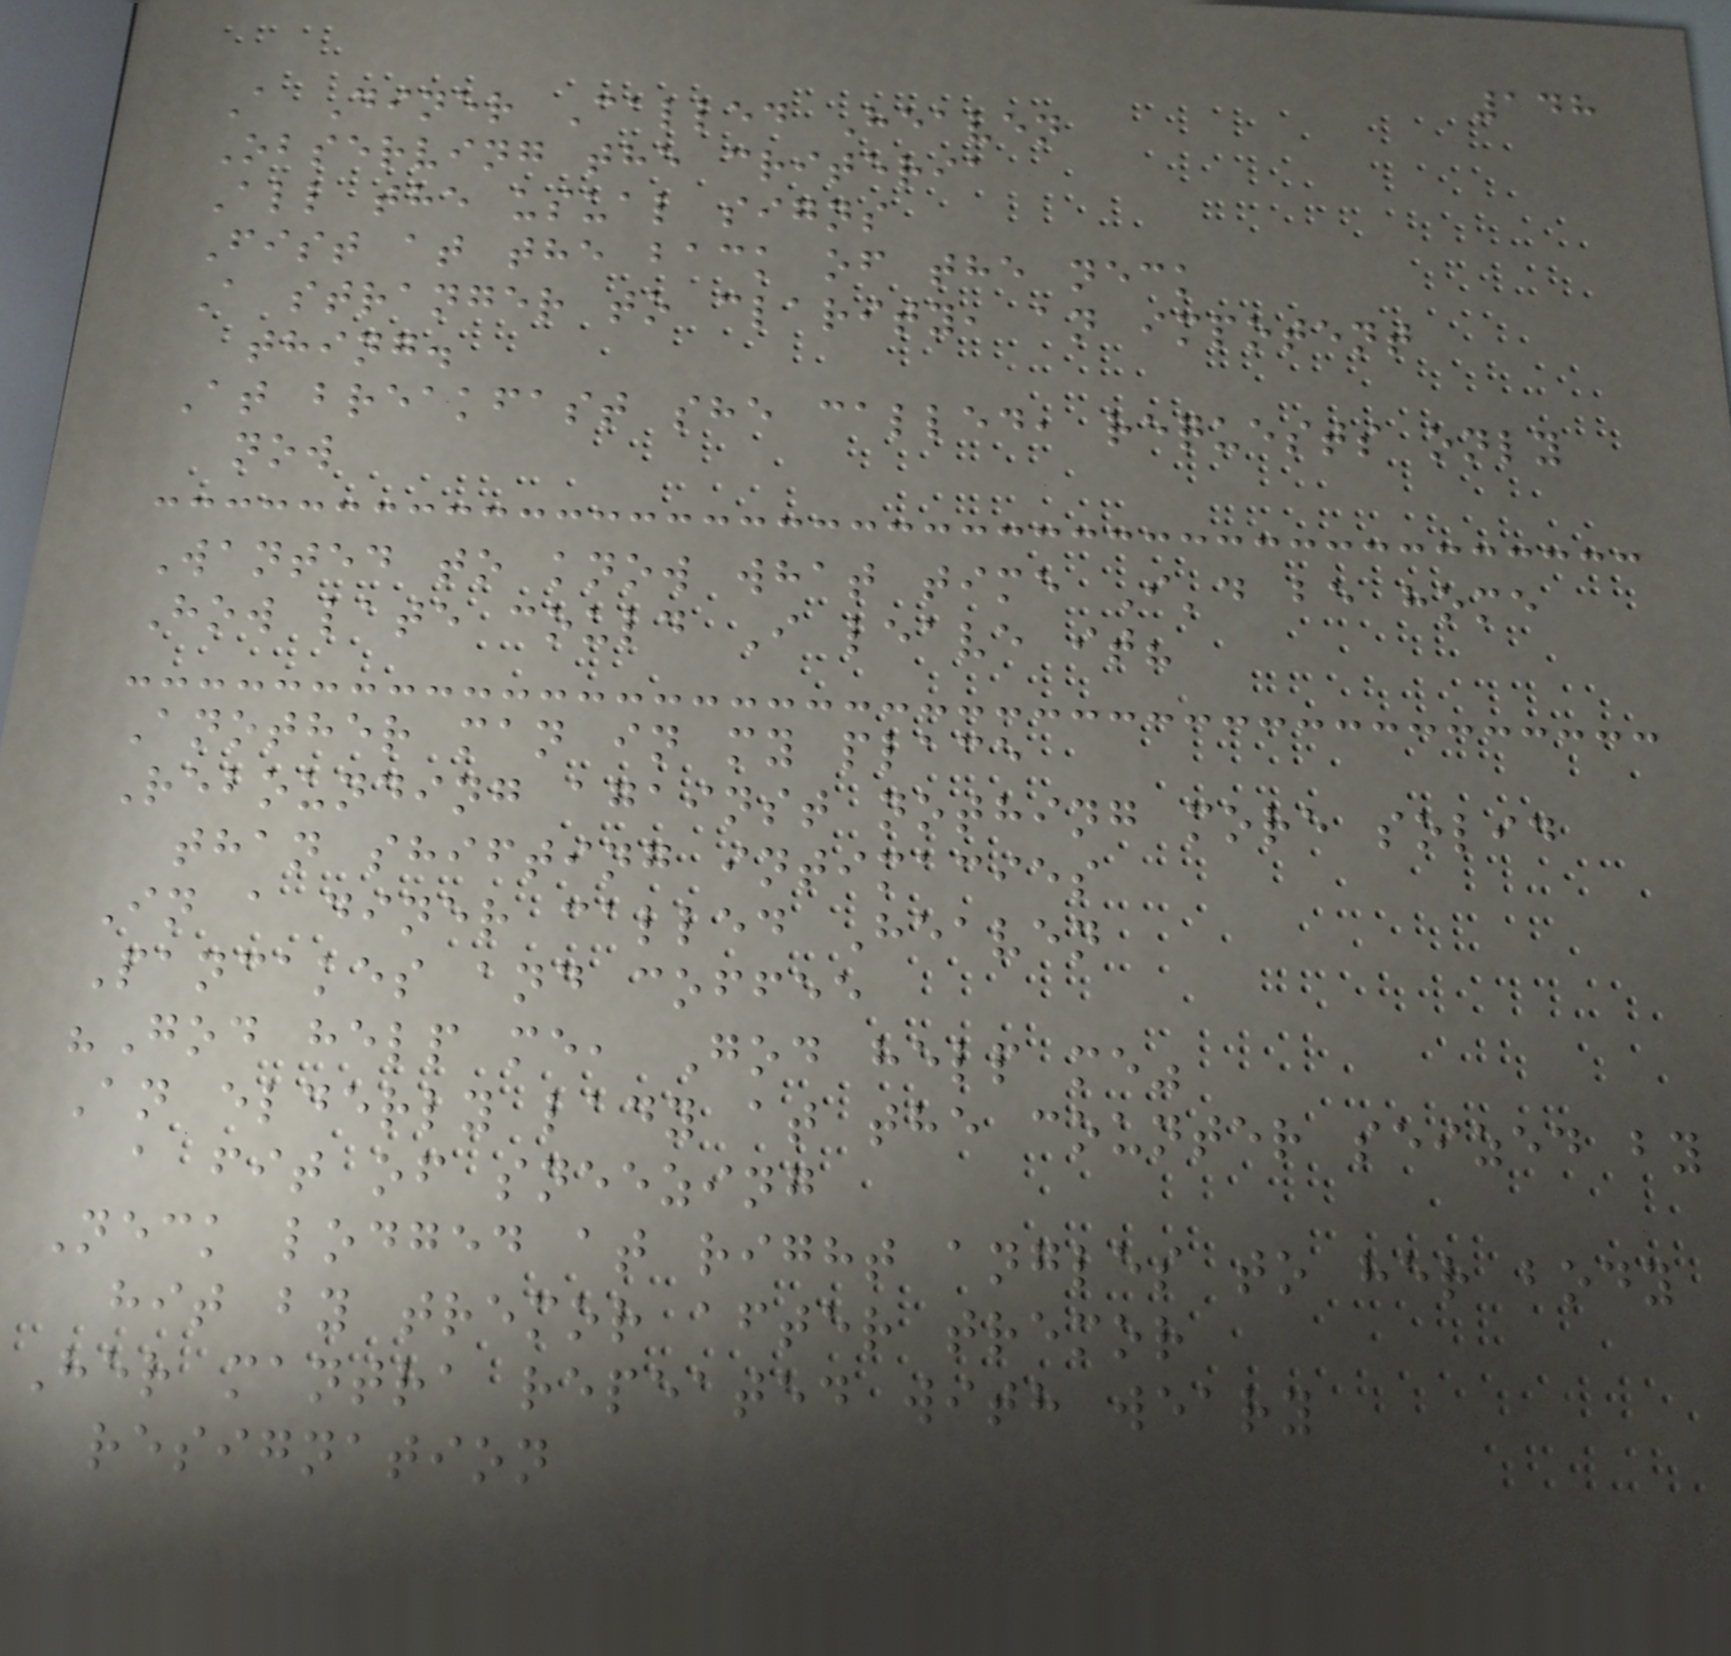148
A Diner Called Heaven
Observing the criteria
All the usual signs
Fist at the back of the neck
A stranger to clarity, an impotent
thing.
At breakfast she called, requests only
now
Wanted to know what time I'd be home
How late could I leave it?
Another man in my place
Rebounding against nothing more solid
than shifting intimacies
In a diner called Heaven
Pancakes and coffee
"God help me, God help me"
An elderly lady at the counter seized by
a fit of sneezing
Neck lodged at right angles to her body
hit by tremor after tremor
Her mantra repeated with weary
resignation
